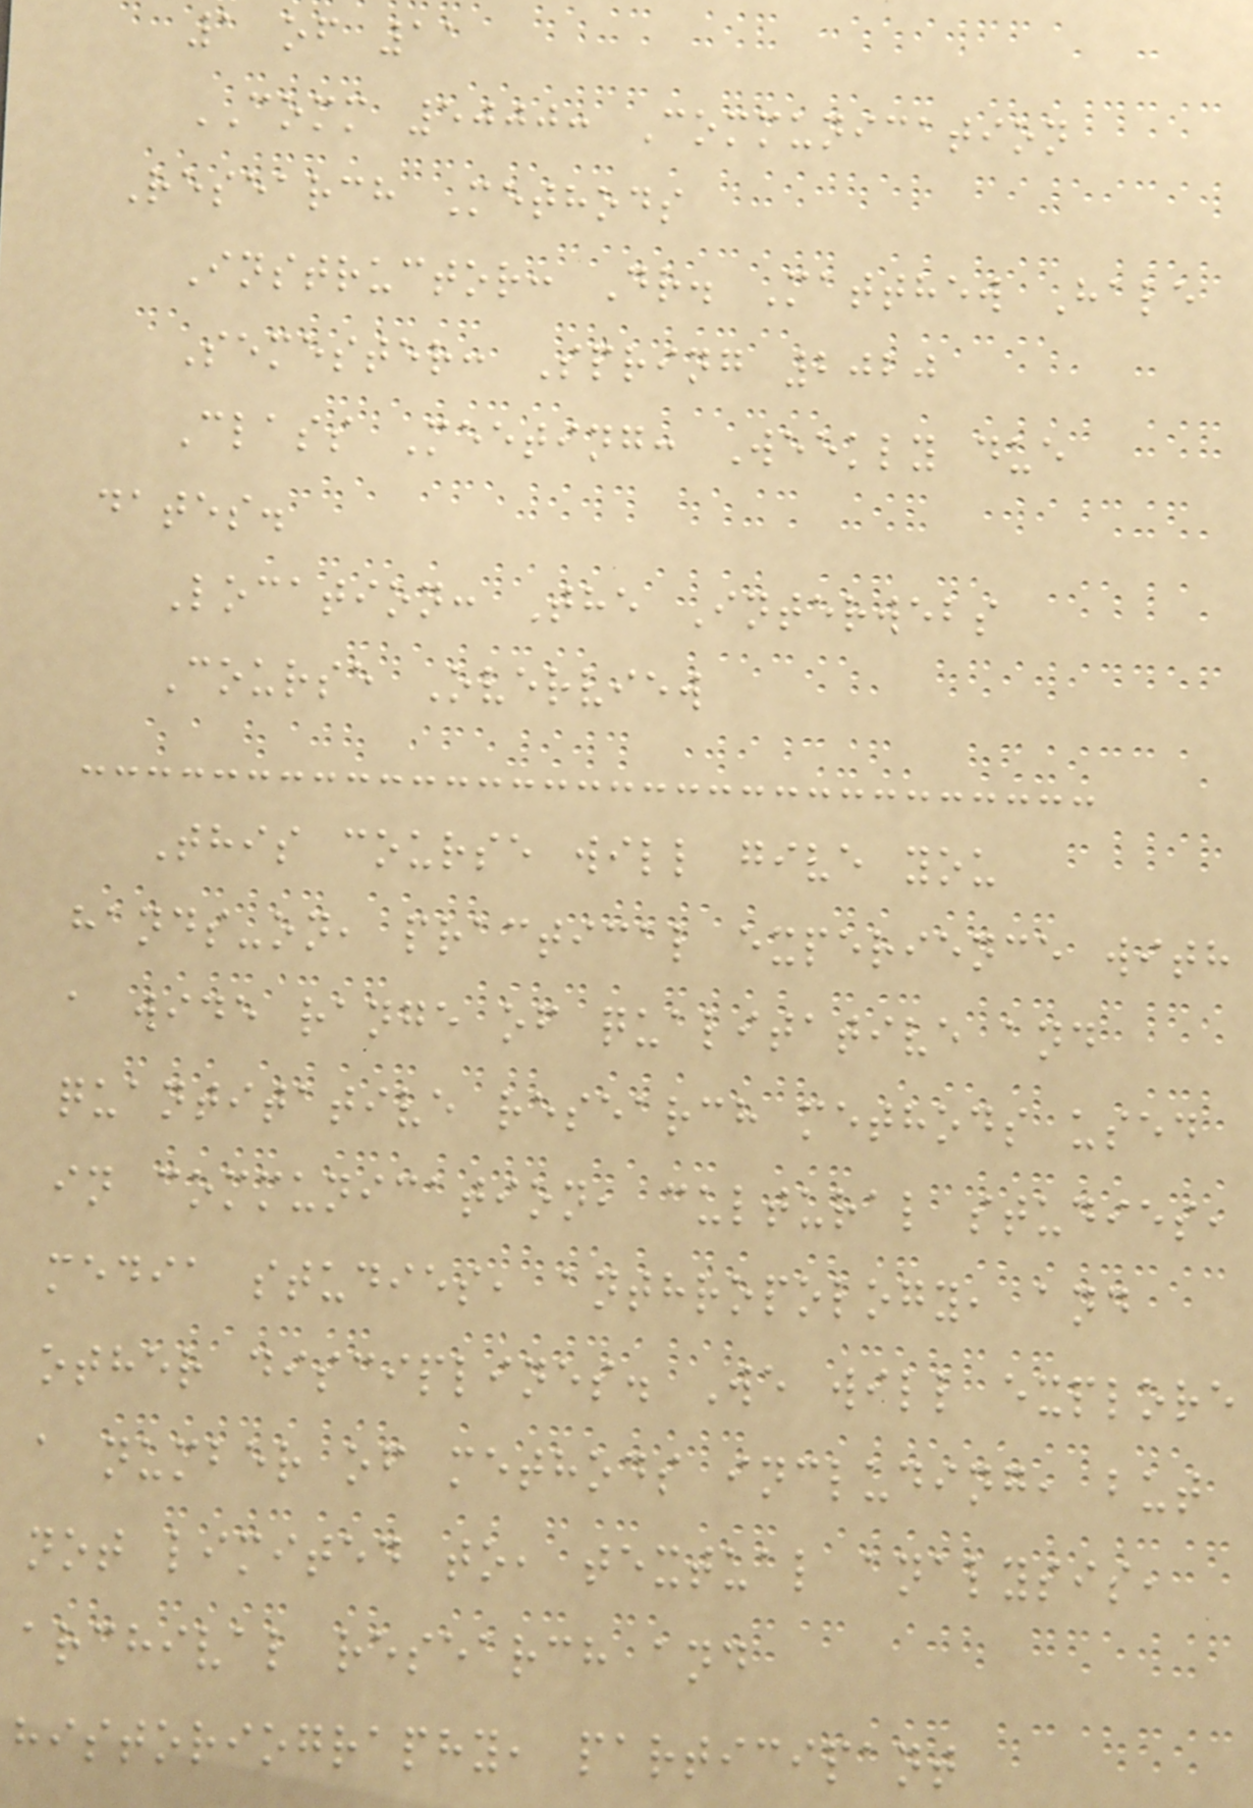1 of 11
COMM 5000: Communication
Research Methods
Instructor: Dr. Matthew Hale
Semester: Spring 2020
Class Meeting: Weekly due
dates.
Location: The Interwebs
Course Overview
This course will give you
hands-on, practical experience with
a wide range of qualitative and
quantitative research methods used
in communication, cultural studies,
media studies, anthropology, and
other disciplines. We will explore
a number of methods including, but
not limited to, textual analysis,
archival research and
historiography, participant
